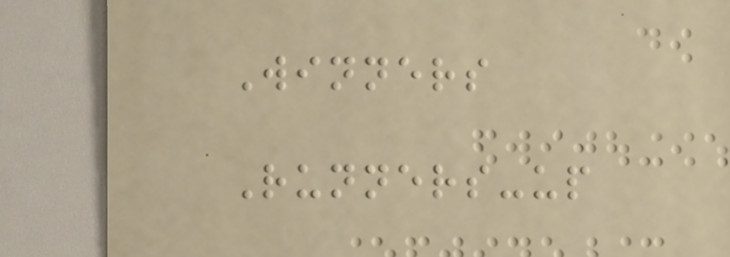Winners
Runners-up
